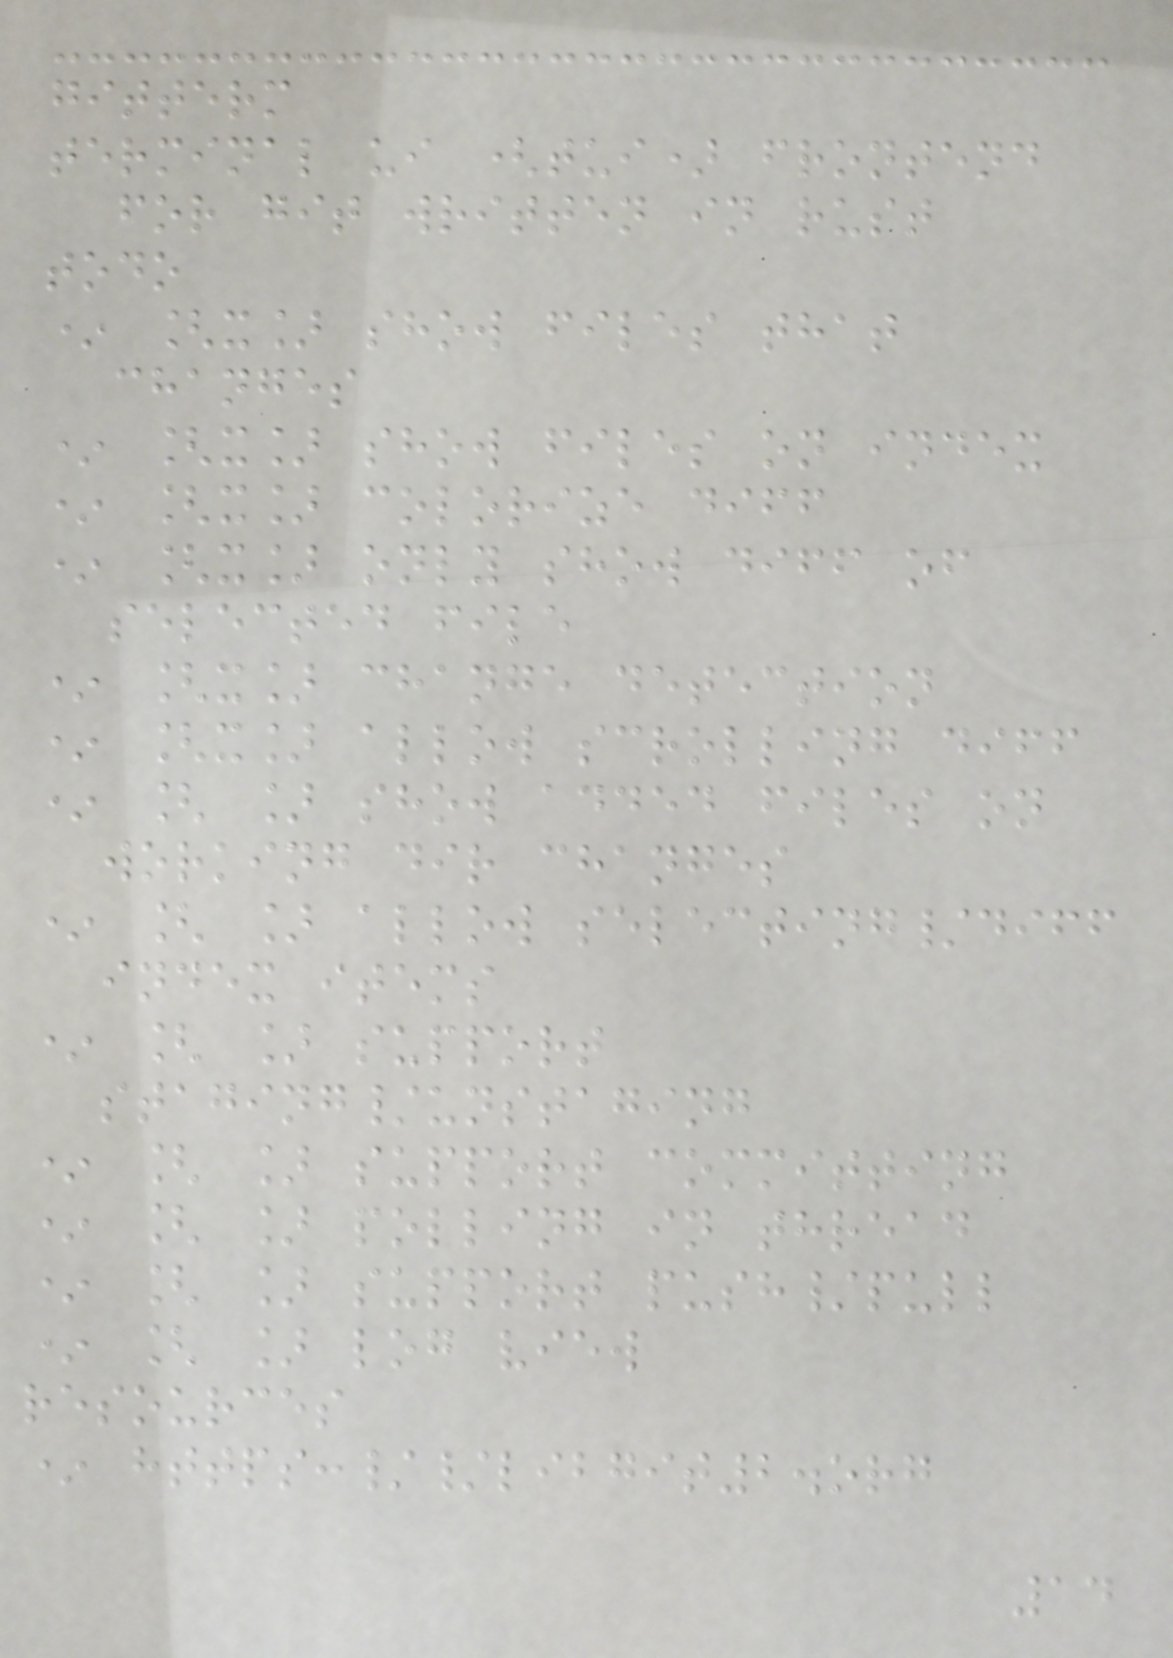gitterm
terminal ui (tui) frontend
for git written in rust
todo
* [x] show files that
changes
* [x] show files on index
* [x] colorize diff
* [x] only show diff of
selected file
* [x] change detection
* [x] allow scrolling diff
* [ ] show added files on
working dir changes
* [ ] allow selecting/diff
index items
* [ ] support
staging/unstaging
* [ ] support committing
* [ ] polling in thread
* [ ] support push/pull
* [ ] log view
resources
* https://libgit2.org
14
